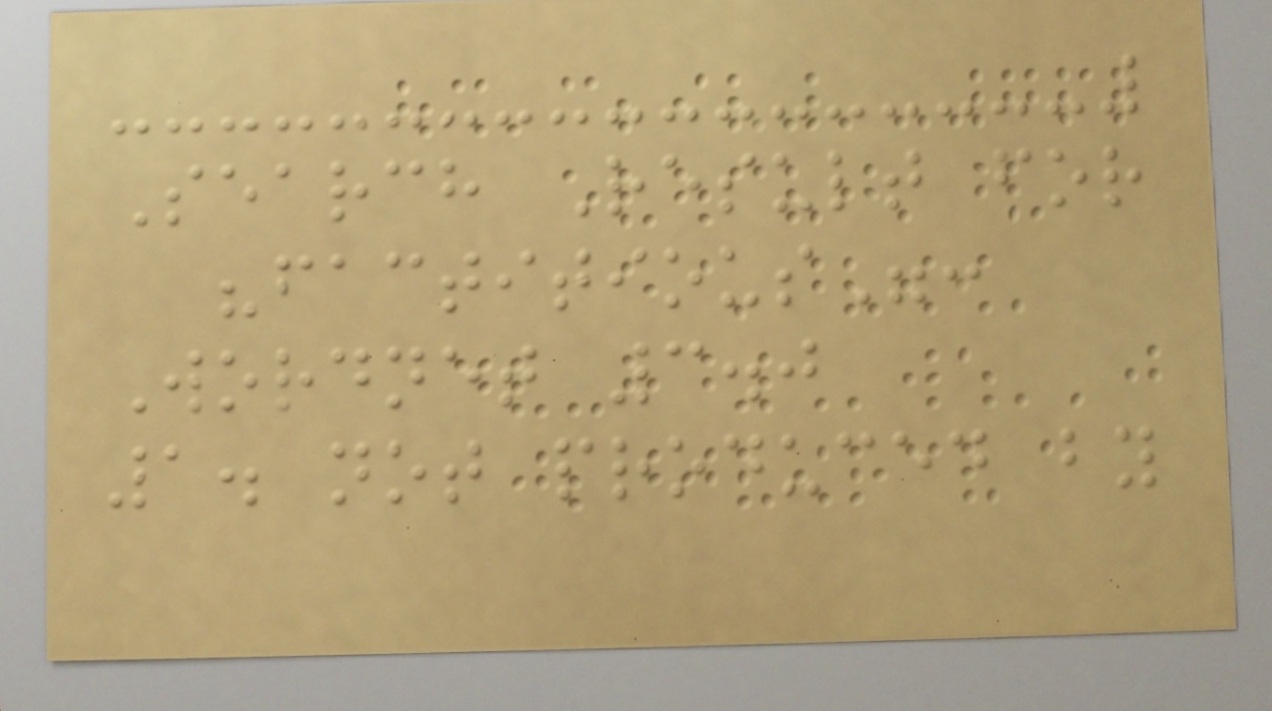Search Result for
"factitious":
Wordnet 3.0
1. not produced by
